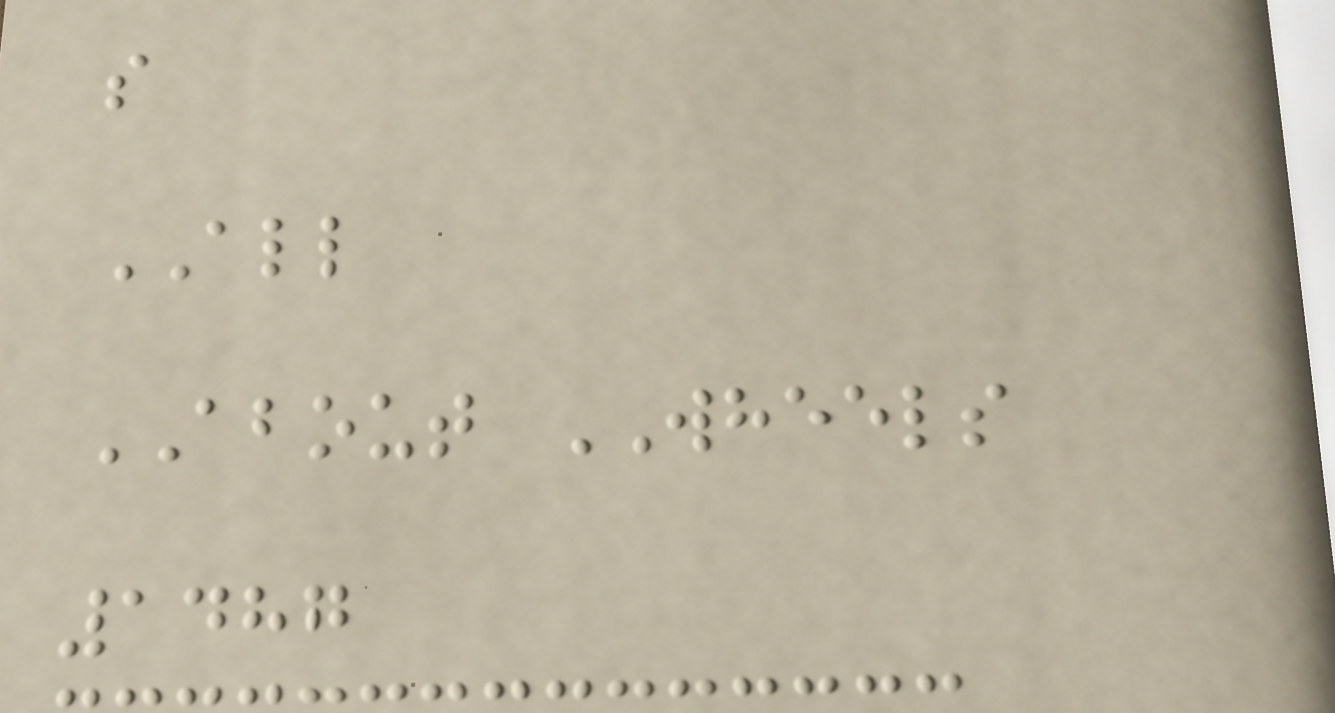s
ALL
ABOUT WHEELS
1487
